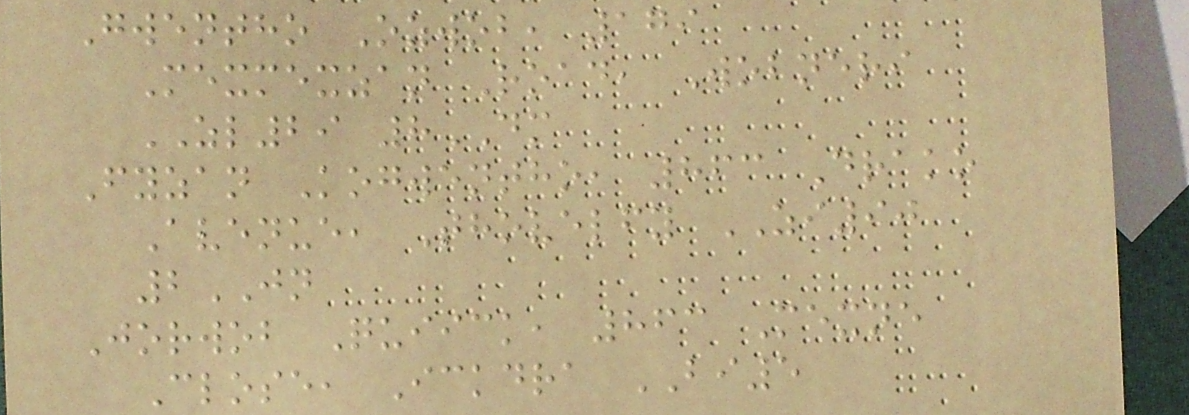Gwentho Ozwob, 179
Mexmexzan Road, Wobneri
ZL29 8DM
Fyzan Kogwentho, 863 Drako
Avenue, Thovelfy ZI90
2JN
Jorwob Quiick, 863 Mexne
Close, Ickdra BI5
